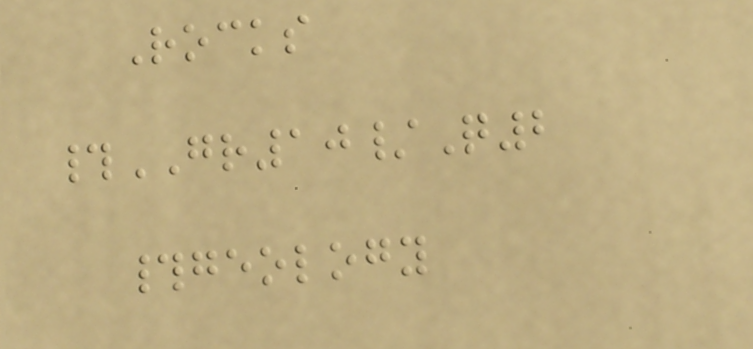Rocks
#GR10/Q2
#geology
